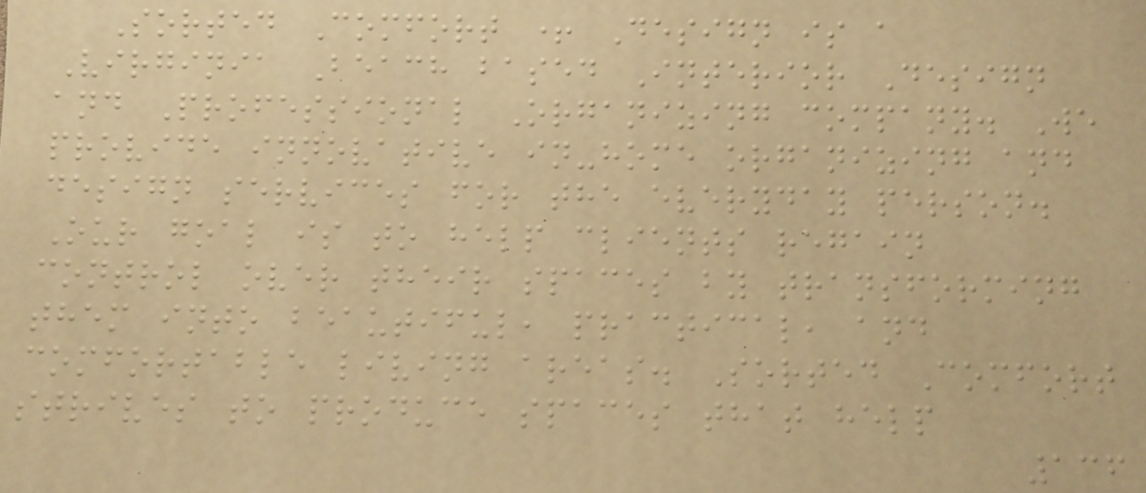Sorted Comfort + Design is a
Virginia Beach based Interior Design
and Professional Organizing company. We
provide innovative in-home organizing and
design services for the everyday person.
Our goal is to help clients regain
control over their spaces by transforming
them into beautiful, practical, and
comfortable living areas. Sorted Comfort
strives to produce spaces that help
136
